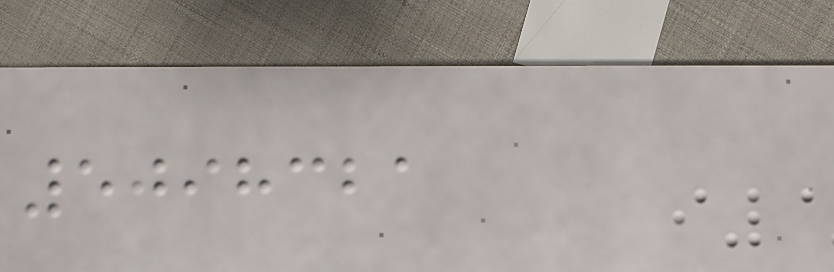5098321
